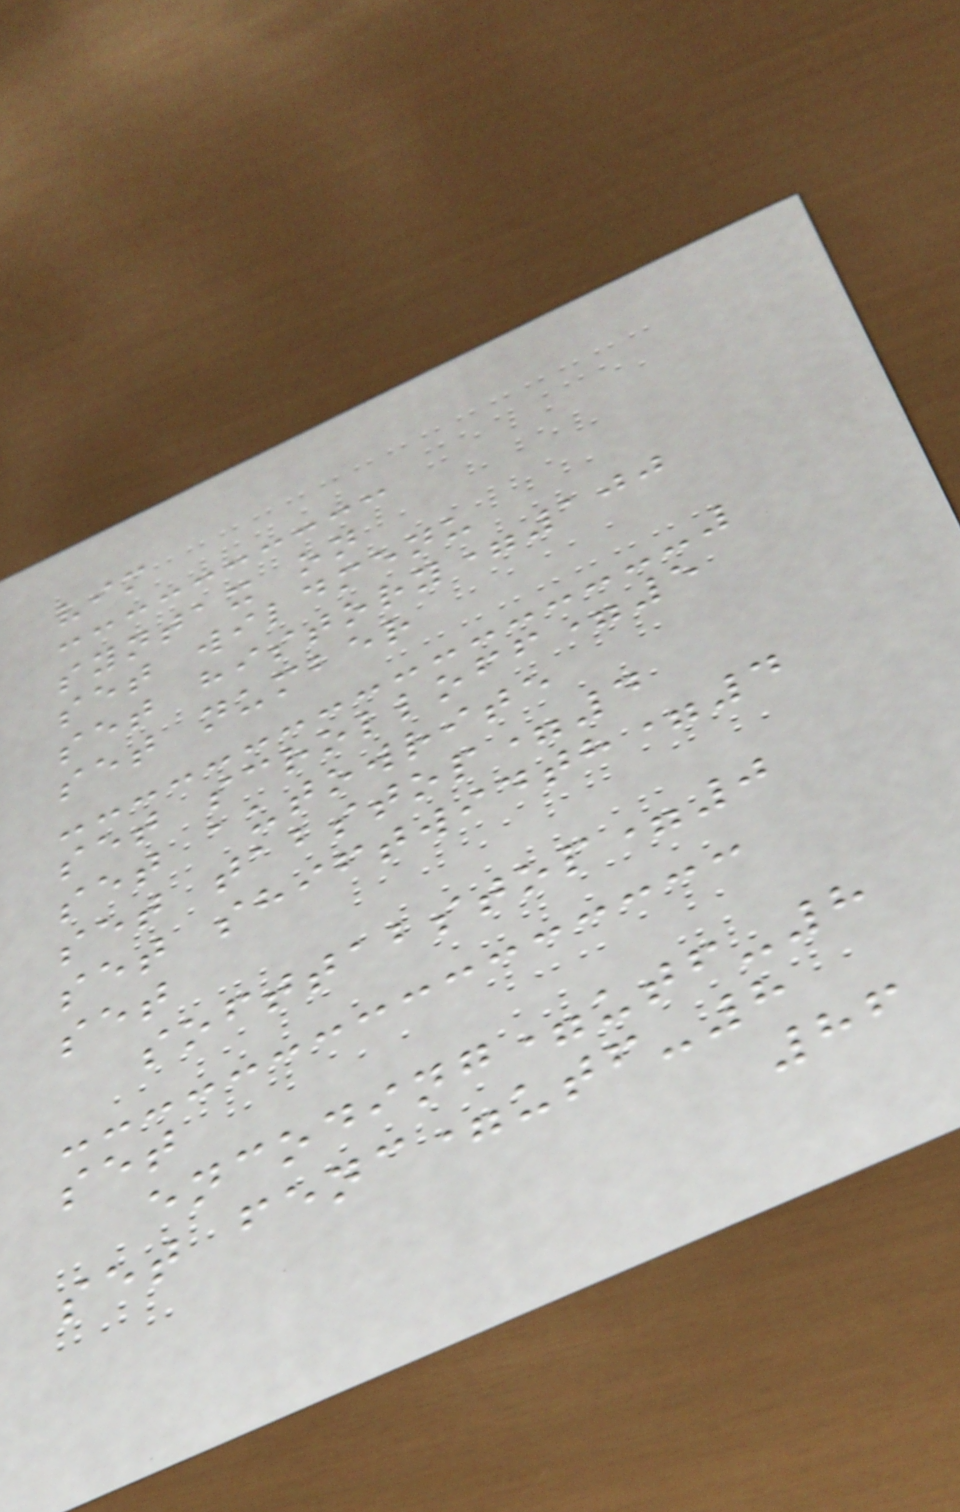vim
syntax on
set wildmenu
set history=100
set number
set scrolloff=5
set autowrite
set tabstop=4
set shiftwidth=4
set
softtabstop=0
set
encoding=utf-8
set fenc=utf-8
86
